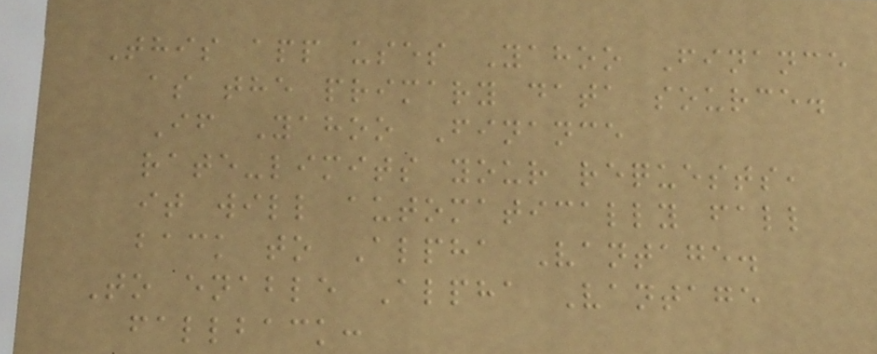This app uses Yahoo Finance
as the primary data source.
If Yahoo Finance
rate-limits your requests,
it will automatically fall
back to Alpha Vantage.
To enable Alpha Vantage
fallback:
